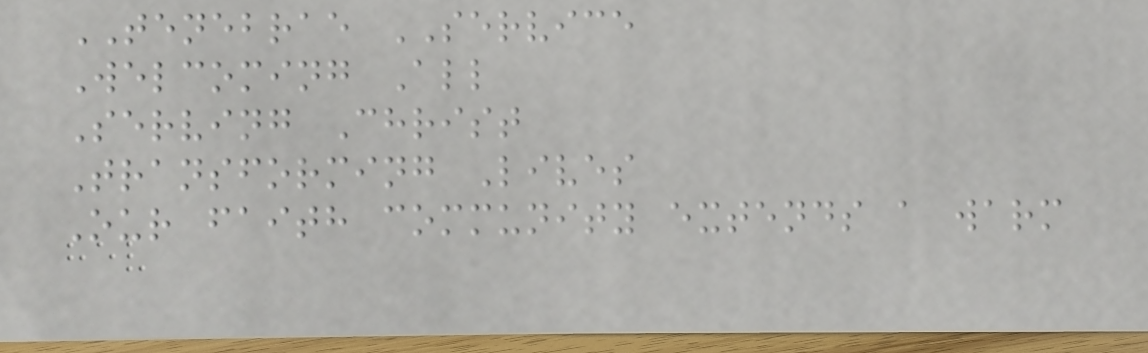TENEBRAE SERVICE
Welcoming All
Serving Christ
Transforming Lives
Our faith community extends a warm
